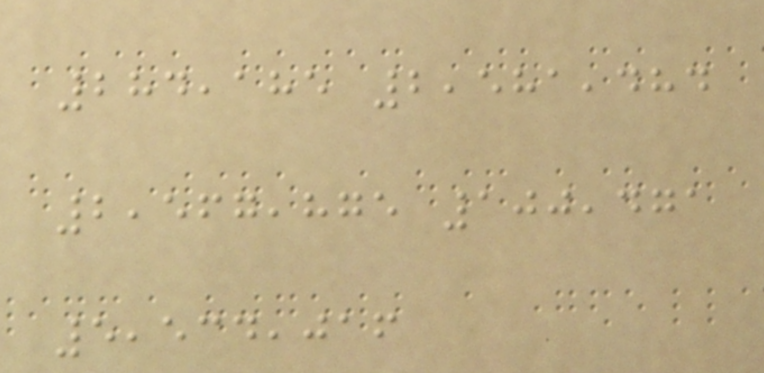284,185 2,581,484
2,567,875 100,471
5,534,016
